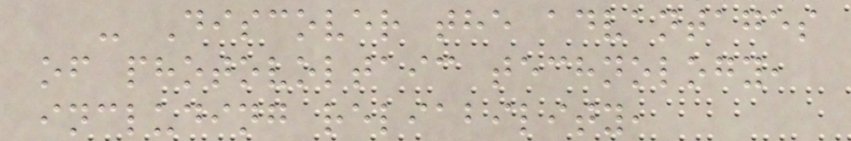- Discover the advantages
of photovoltaic technology,
including reliability,
